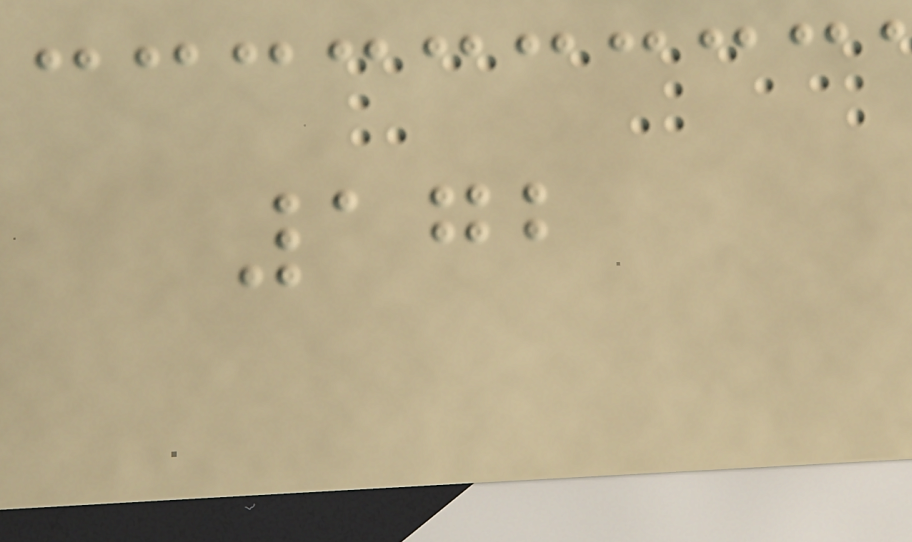172
